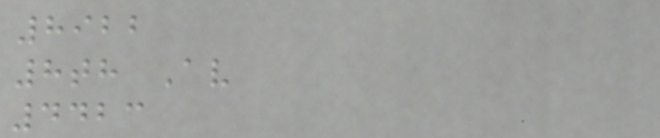8922
8th Av
4423
